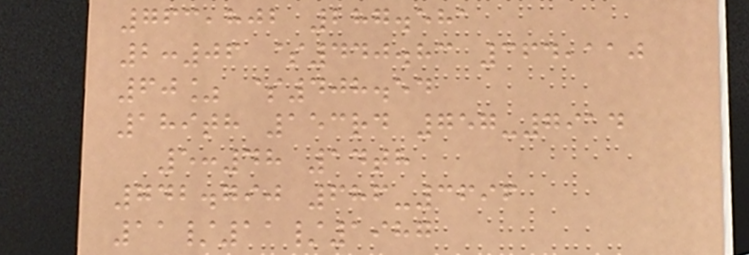763,802 287.581
2:06 $440.83 364,110
60% $408.54
189th 153rd 757-7914
5:48 14th
742.790 686-3696
11/11/1987
